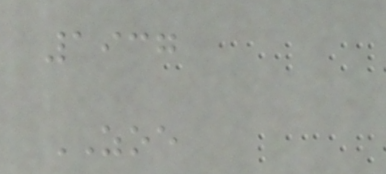1937
ZOE
